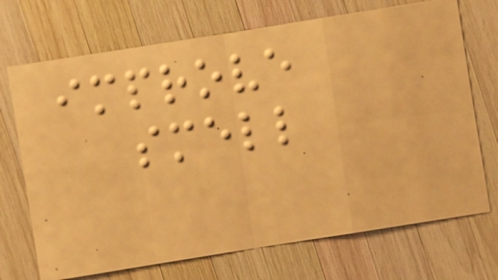improve
smell
